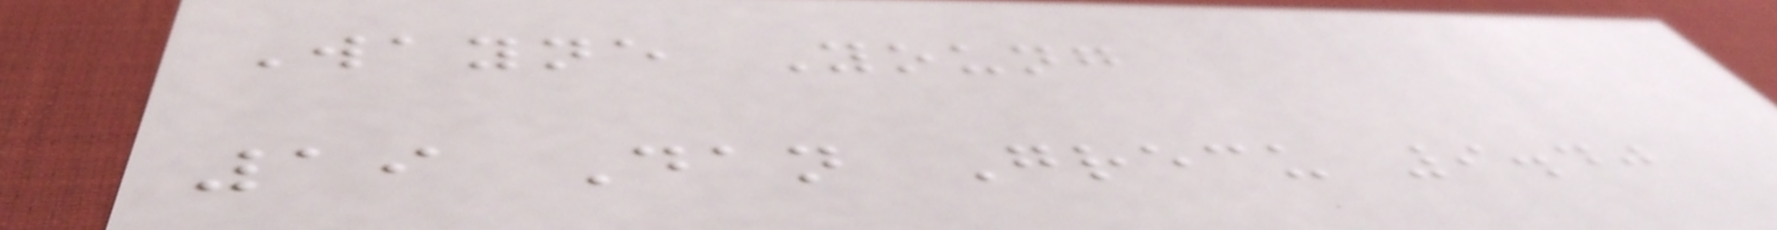Wayne Young
19 Dan Grecu 9.40
